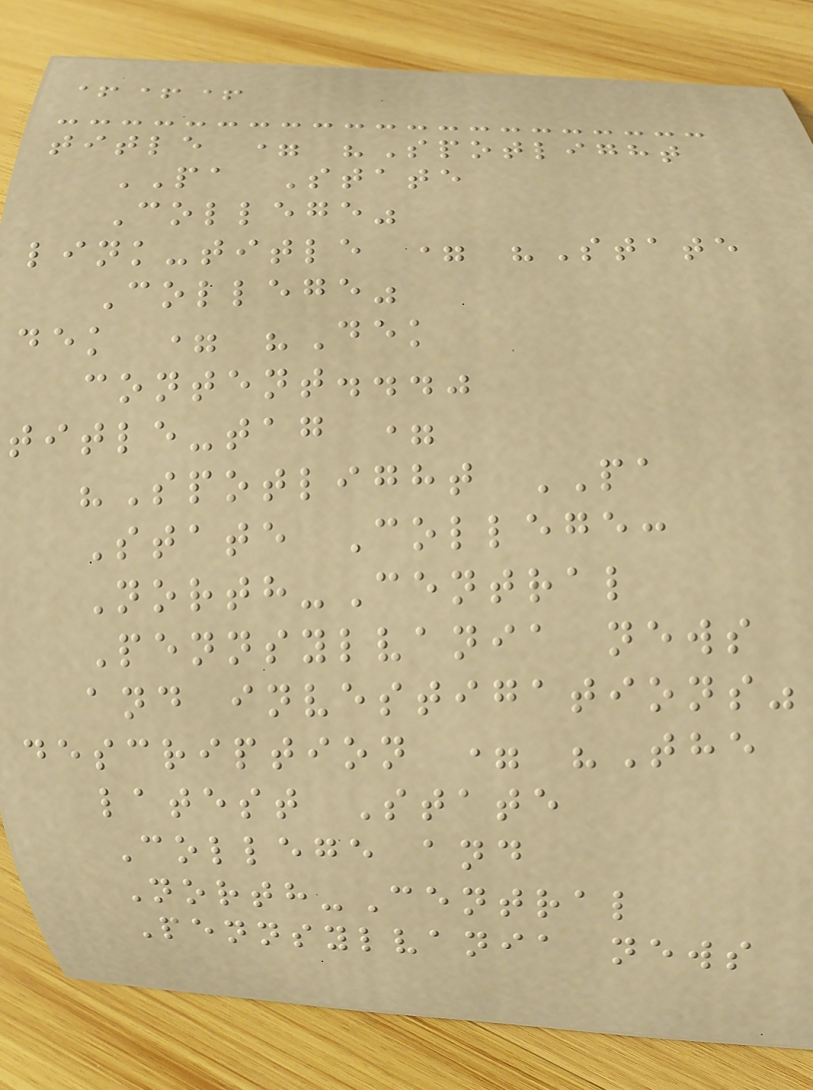+++
title = "Spotlight
PA State
College"
link-title = "State
College"
dek = "Dek
content..."
title-tag =
"Spotlight PA
State College:
North-Central
Pennsylvania news
and investigations"
description = "The
latest State
College and
North-Central
Pennsylvania news
